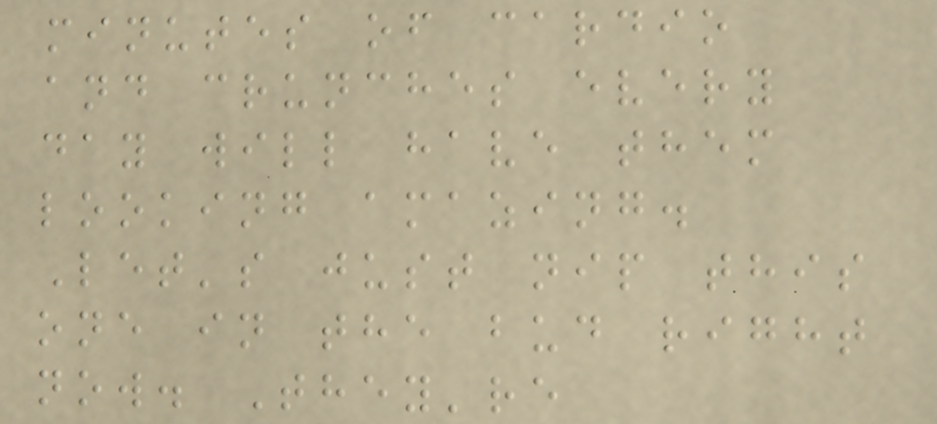minutes of cardio
and crunches every
day will have them
looking amazing.
Let's just nip this
one in the bud right
now. They're
